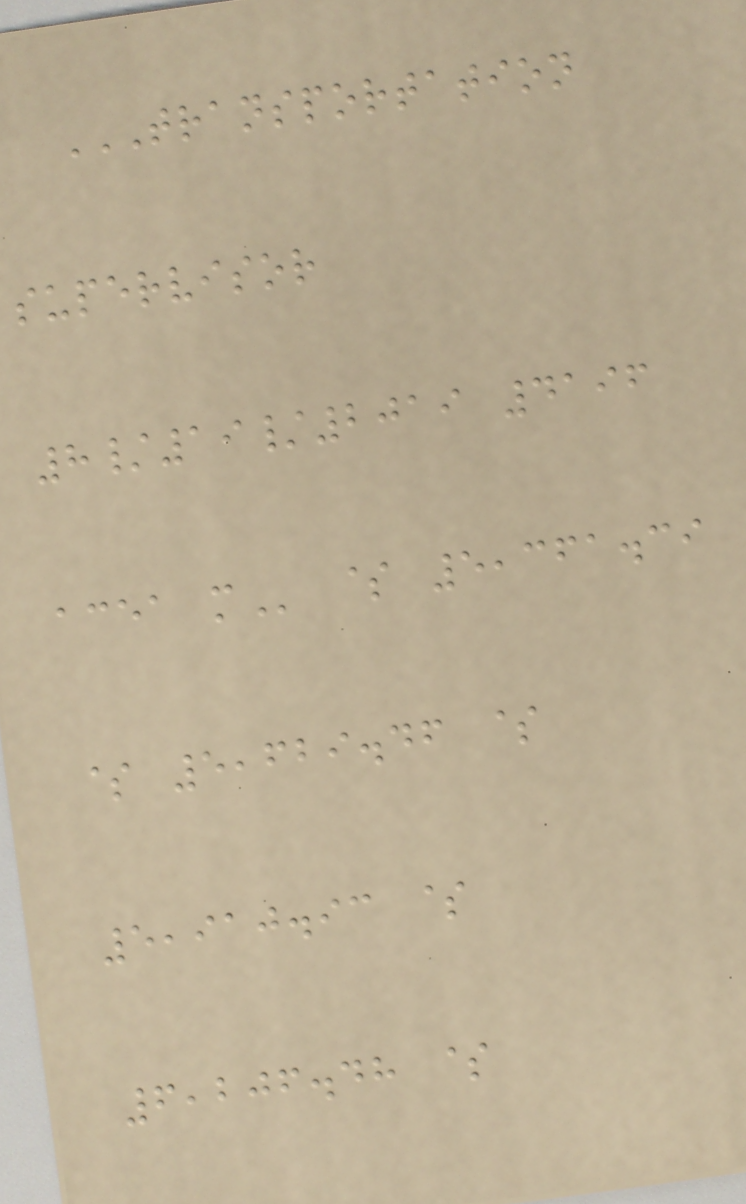TRANSPORTATION
SUPERVISOR
8/19/2019 4196
ACEA M $ 5,361.39
$ 5,629.46 $
5,910.93 $
6,206.48 $
